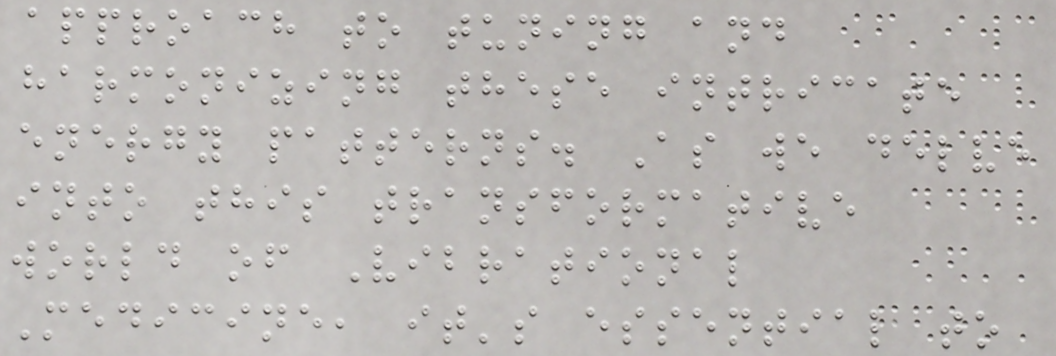approach to tuning and
harmonizing these intricate
energy patterns. As we delve
into this transformative
world of Vibrational
Medicine, it's essential to
